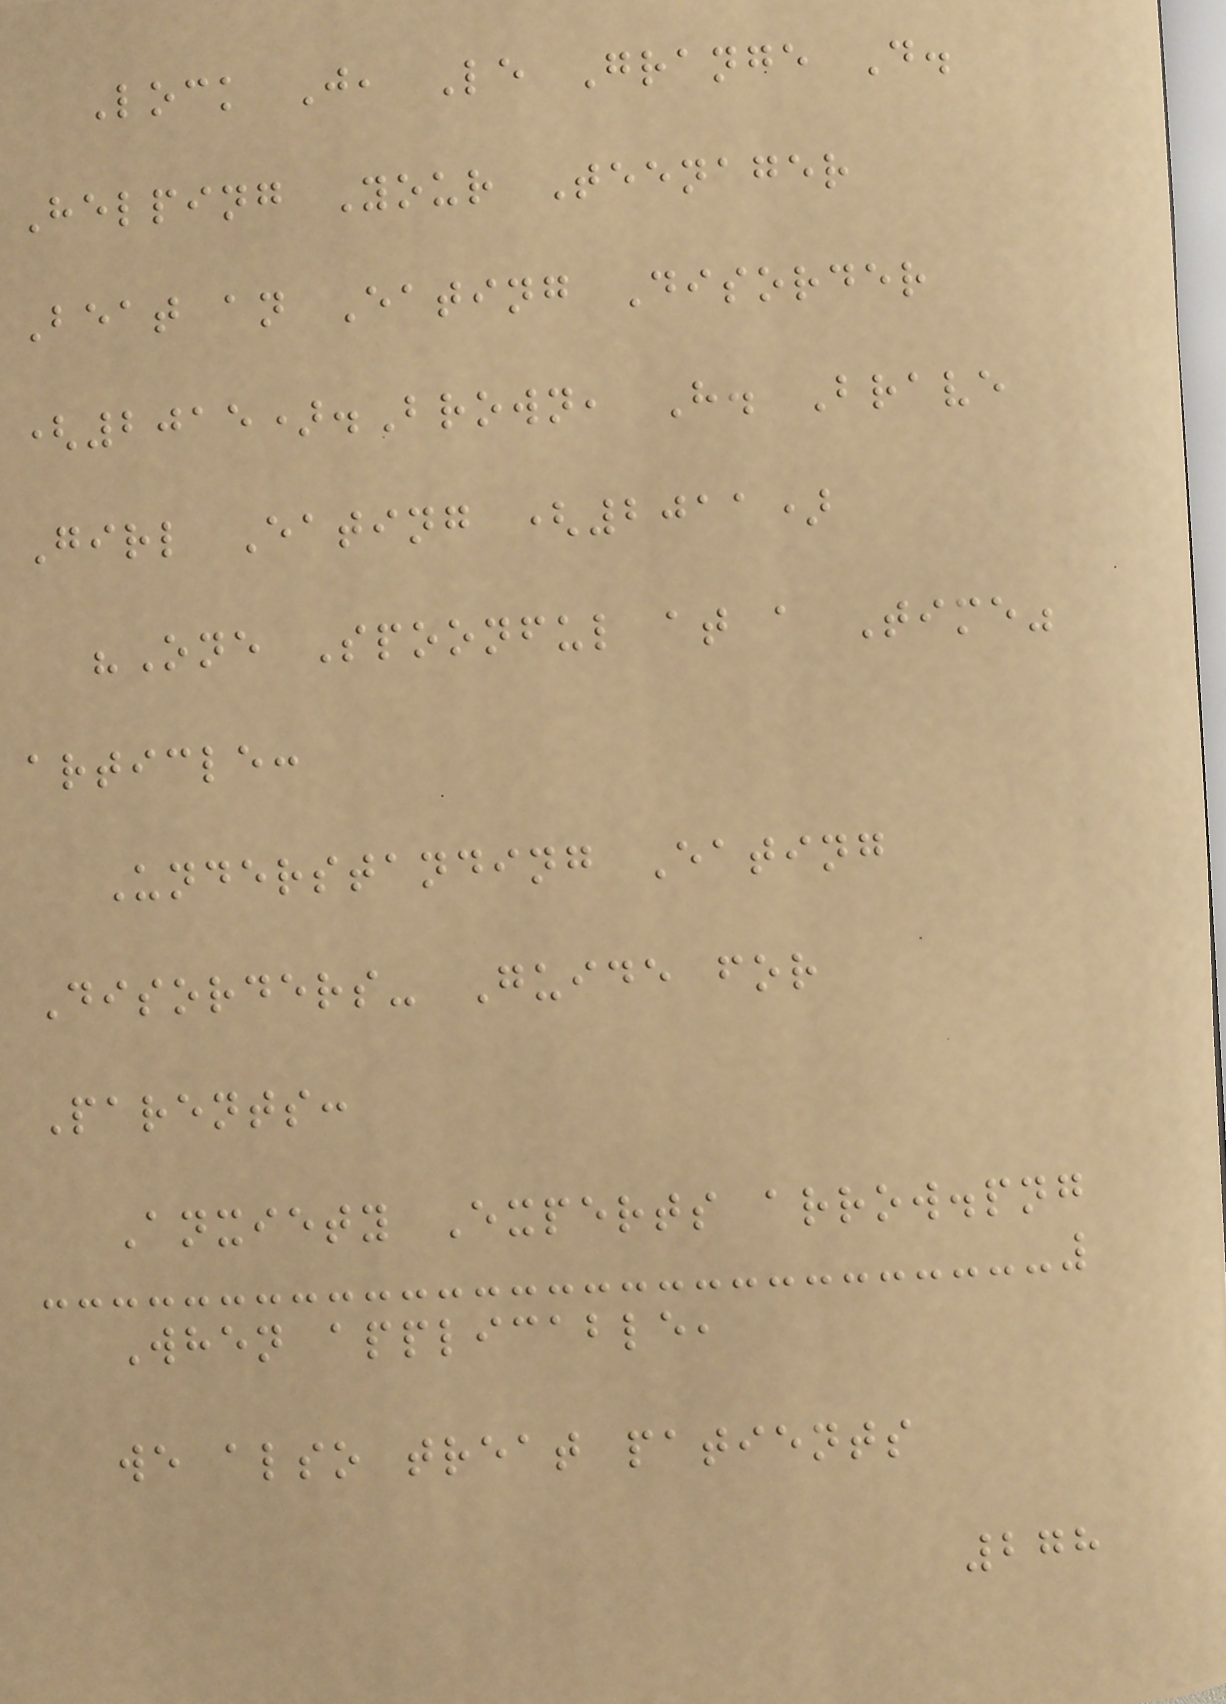Lock J, Le Grange D.
Helping Your Teenager
Beat an Eating Disorder
(2015).Brown, H. Brave
Girl Eating (2011)
"One Spoonful at a Time"
article:
Understanding Eating
Disorders- Guide for
Parents:
Anxiety Experts arrow.png
When applicable,
we also treat patients
278
